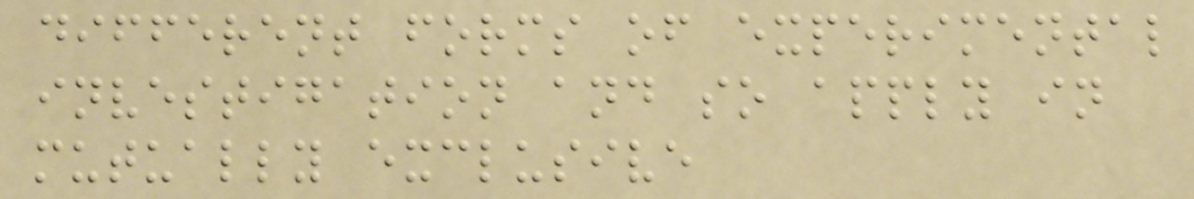different forms of experimental
investigation and so apply in
mutually exclusive
